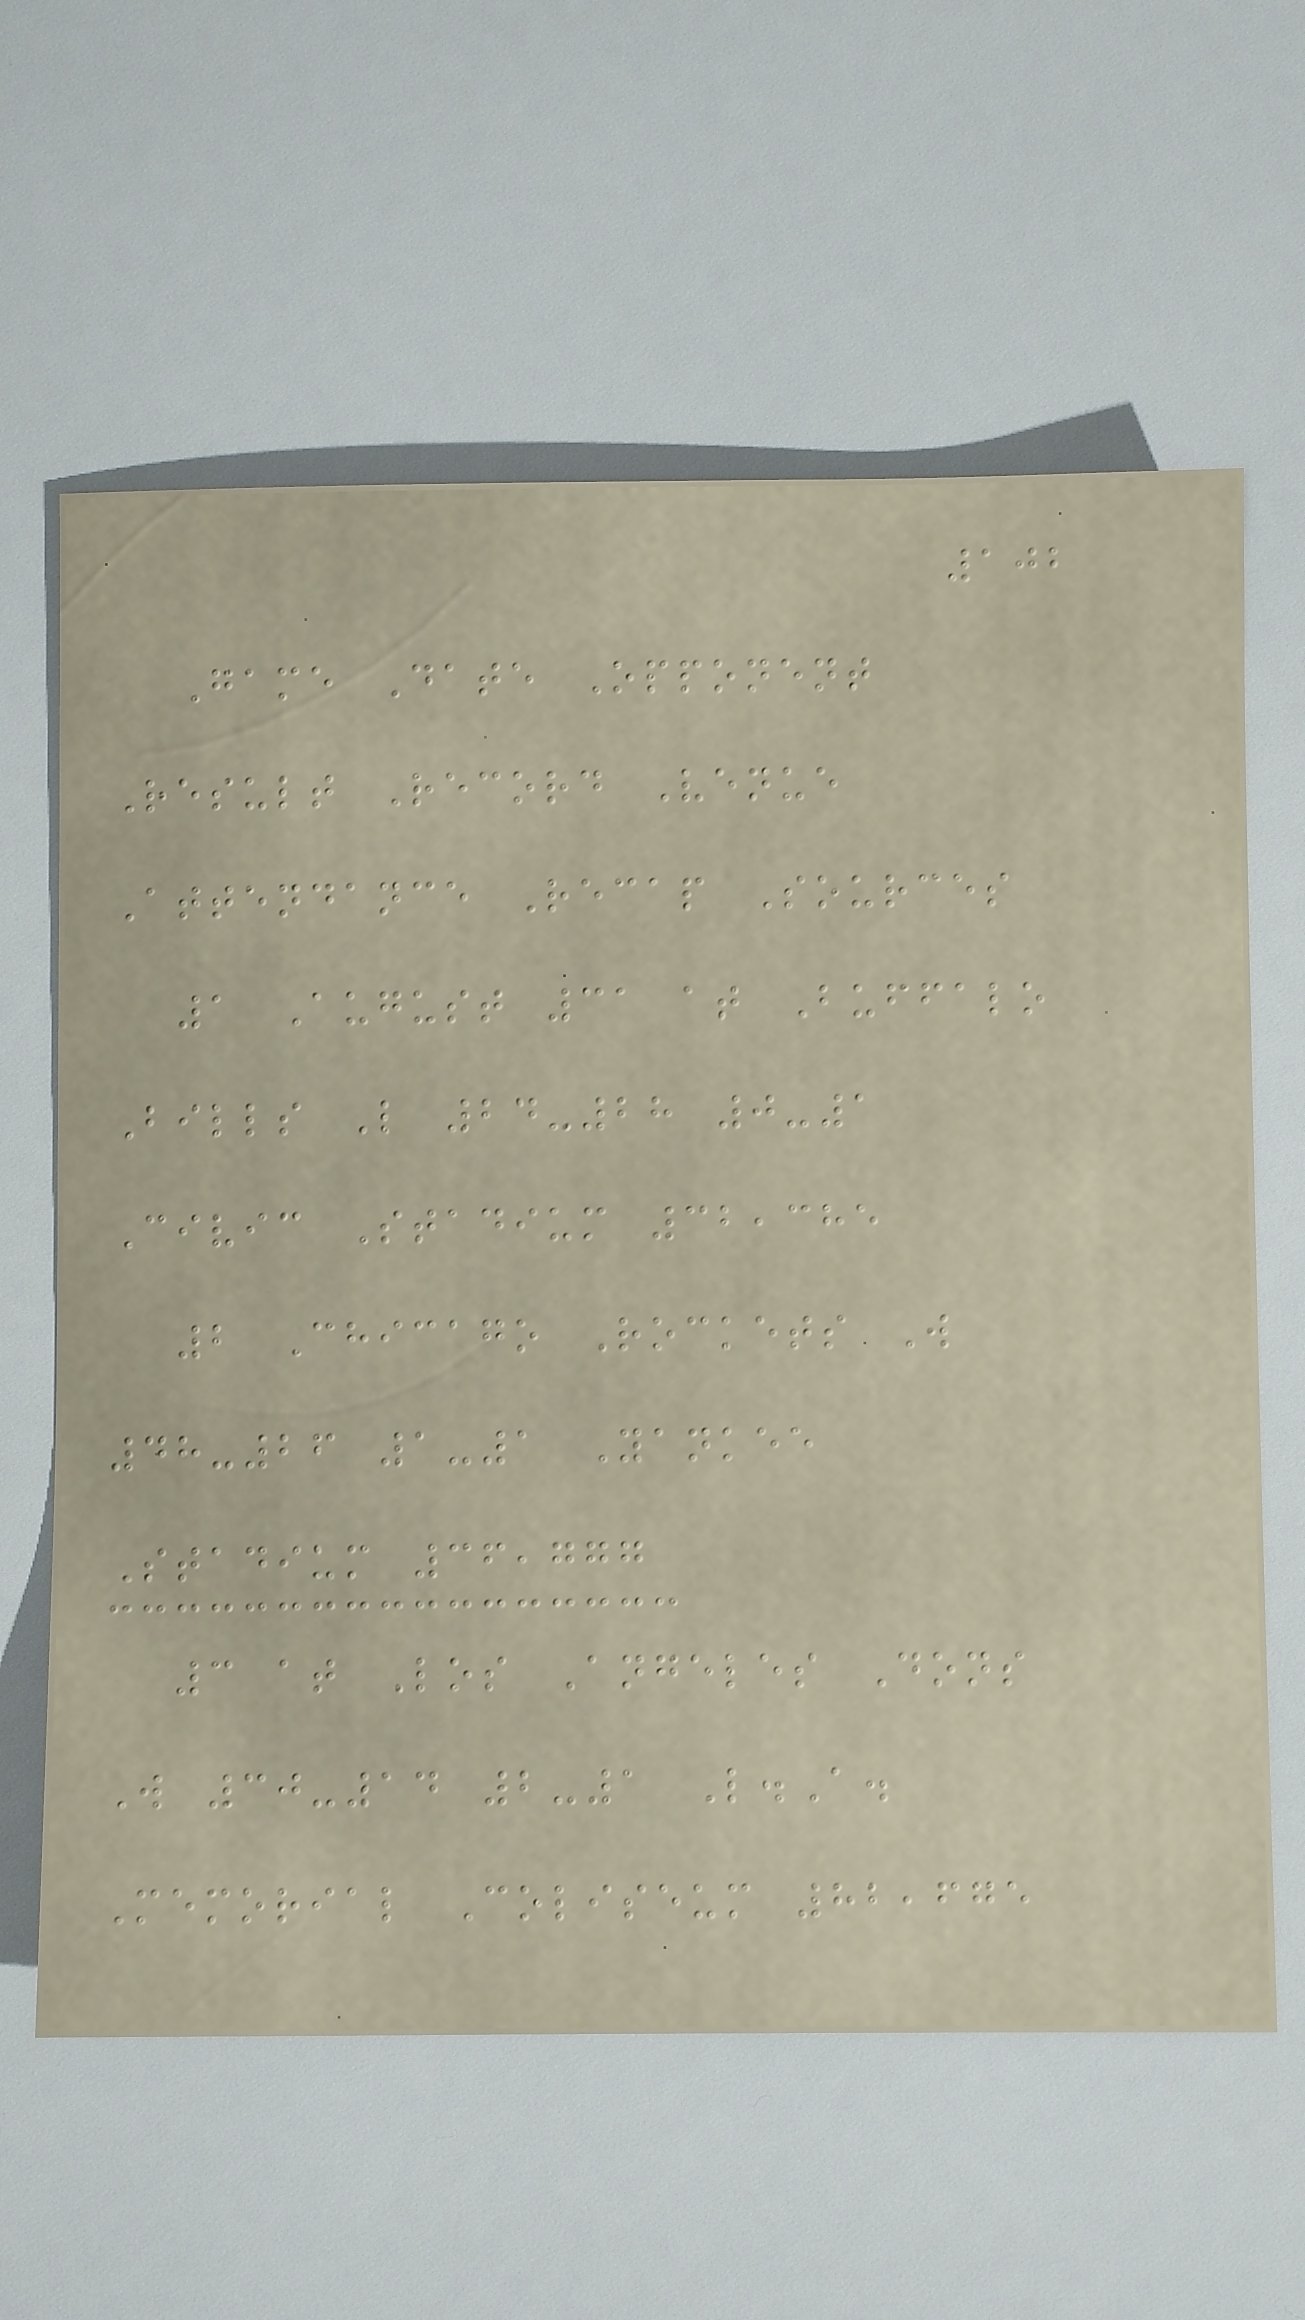102
Game Date Opponent
Result Record Venue
Attendance Recap Sources
1 August 31 at Buffalo
Bills L 24-28 0-1
Civic Stadium 32,385
2 Chicago Rockets W
48-26 1-1 Yankee
Stadium 36,777
3 at Los Angeles Dons
W 30-14 2-1 L.A.
Memorial Coliseum 82,675
